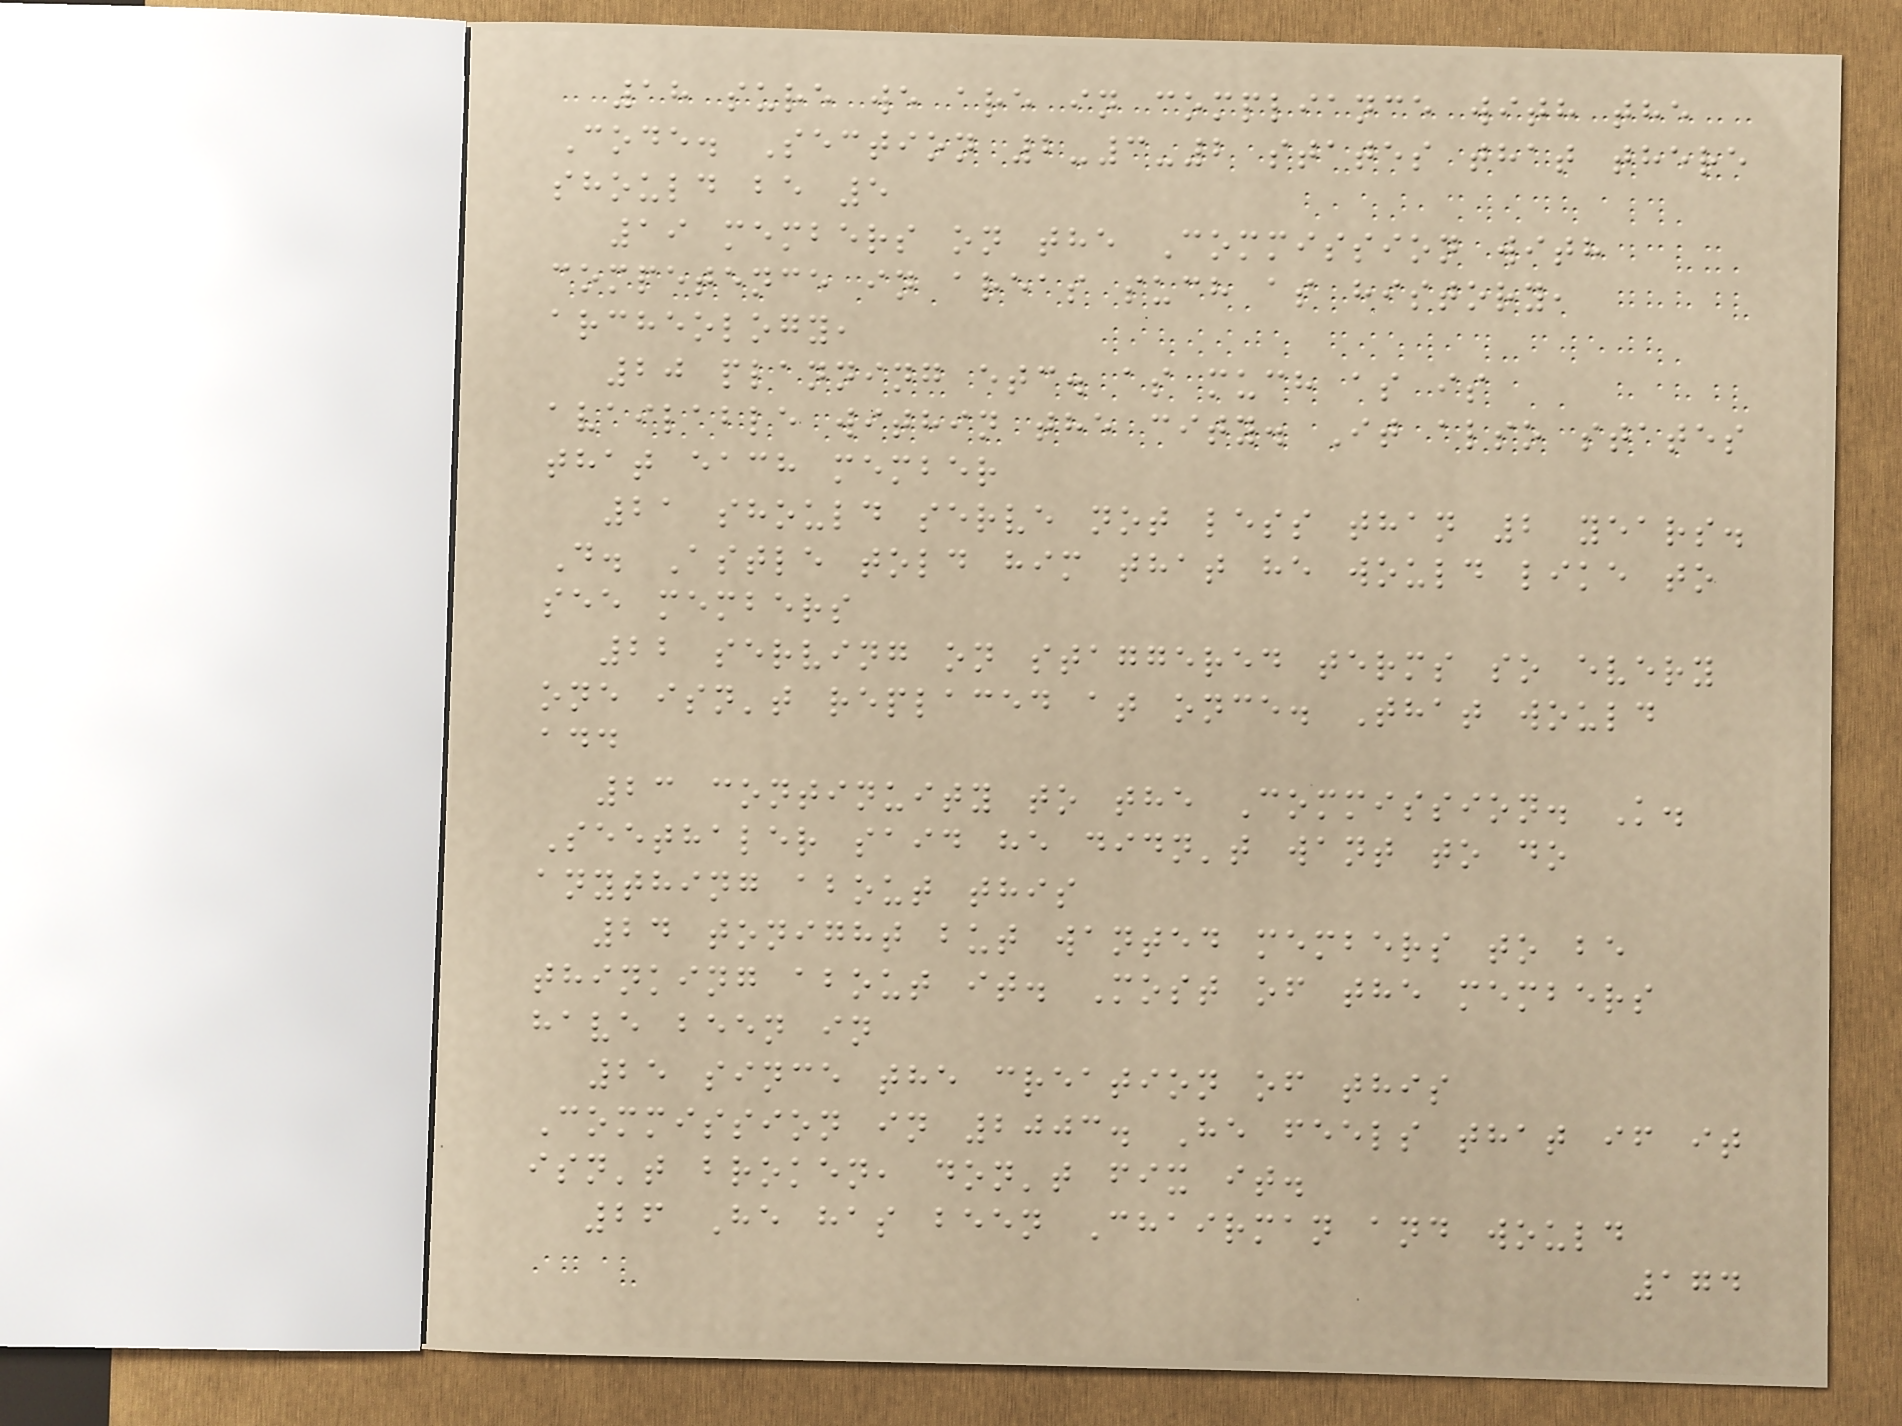18 sure we are in compliance with the
Code. Section 2-3-2 states that there
should be 5
19 members on the Commission with
competence in areas such as history,
archeology,
20 planning etc. as much as is
available within the city. It also states
that each member
21 should serve not less than 2 years.
D. Astle told him that he would like to
see members
22 serving on staggered terms so every
one isn't replaced at once. That would
add
23 continuity to the Commission. K.
Seethaler said he didn't want to do
anything about this
24 tonight but wanted members to be
thinking about it. Most of the members
have been in
25 since the creation of this
Commission in 2003. He feels that if it
isn't broken, don't fix it.
26 He has been Chairman and would
174
